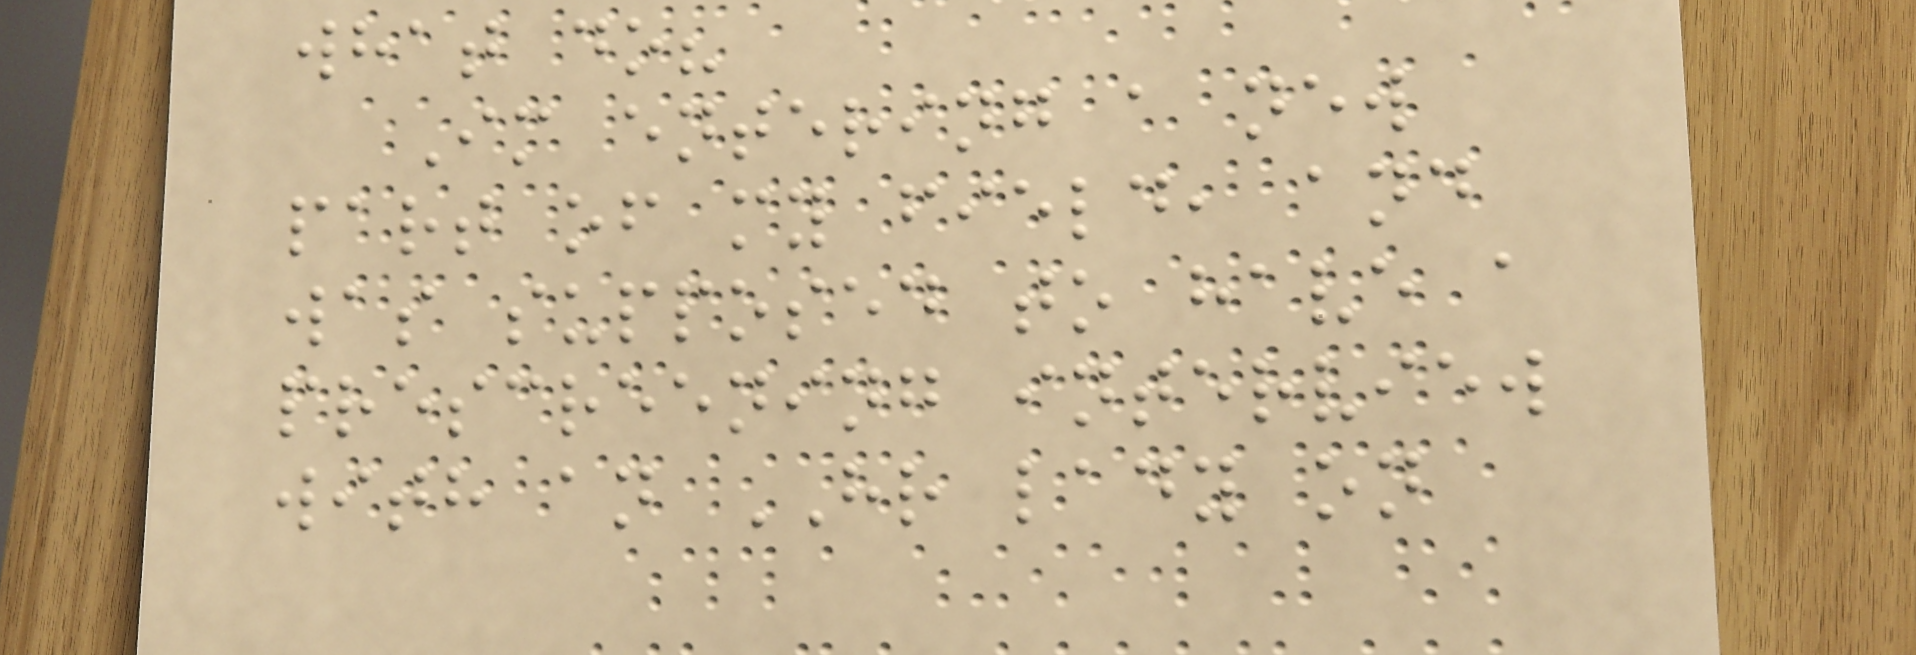what do?
Im entering a new
part of my field, and
was supposed to have a
prescreening interview
with an HR lady on
